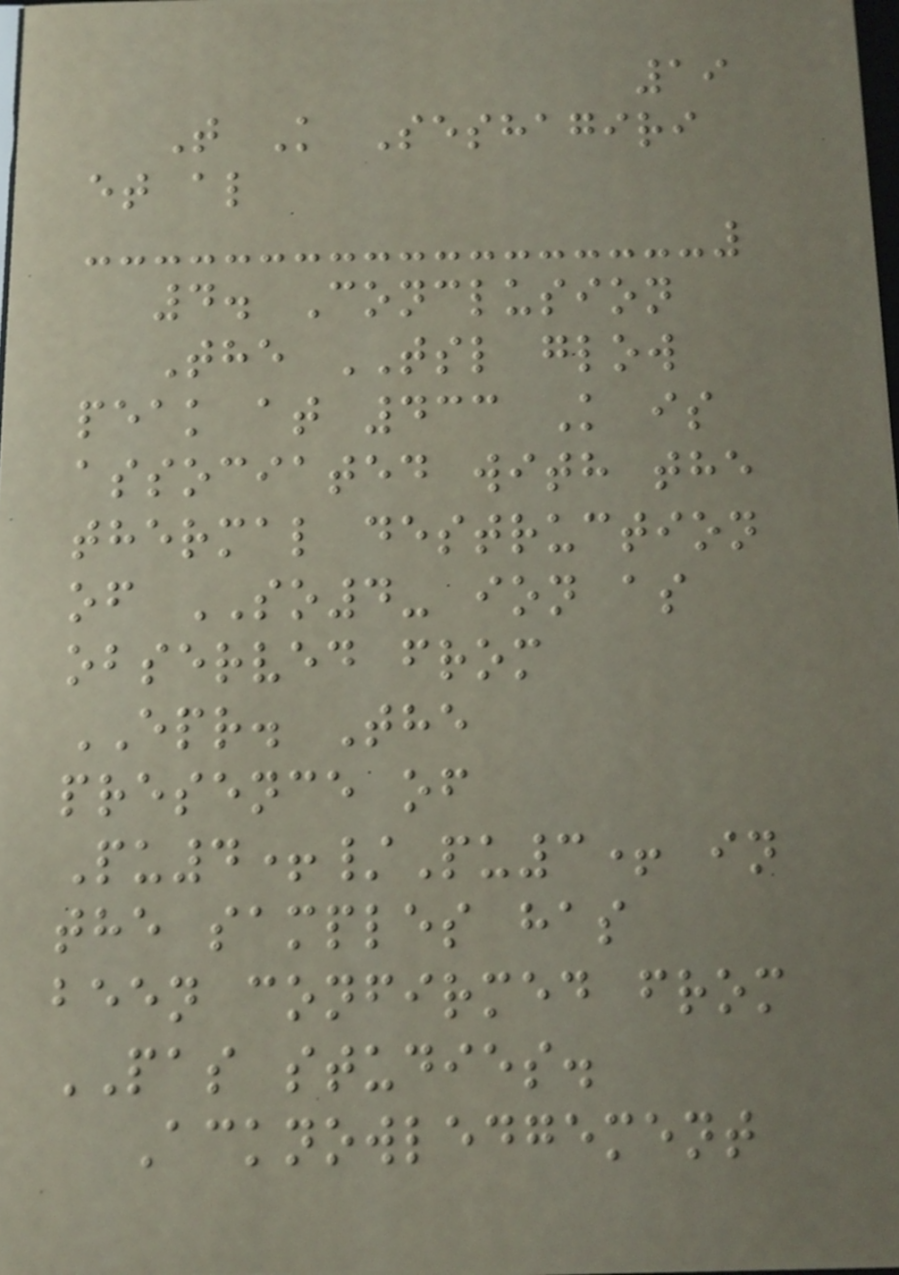19
T K Seshagiri
et al
4. Conclusion
The TSL glow
peak at 433 K is
associated with the
thermal destruction
of SO4- ion as
observed from
EPR. The
presence of
Pu4+/Pu3+ in
the samples has
been confirmed from
PAS studies.
Acknowledgement
